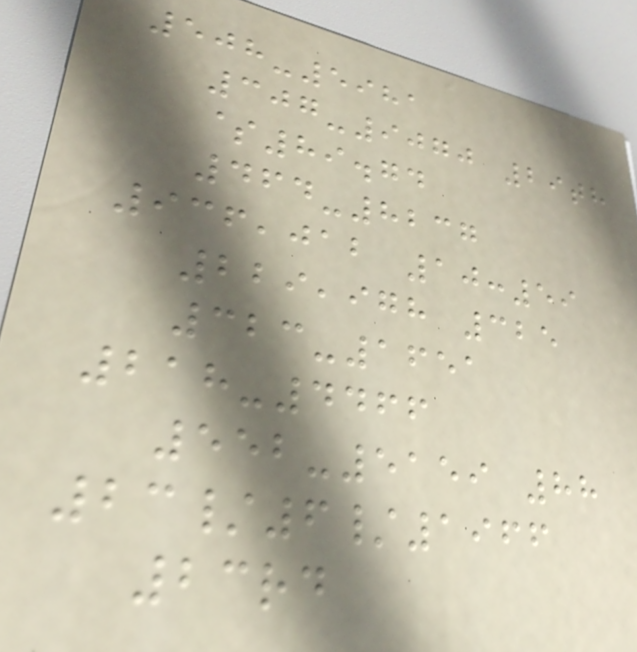508-5981
307-9070 29th
$89.74
464-8237
936,012 10:59
229,978 325
323-1651
218-4466
552-5159 88
23/6/1966
23rd
